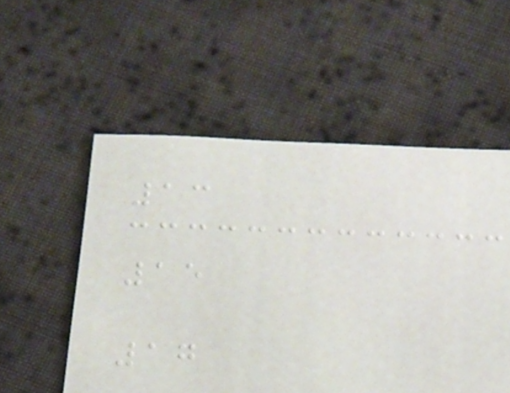13
15
17
